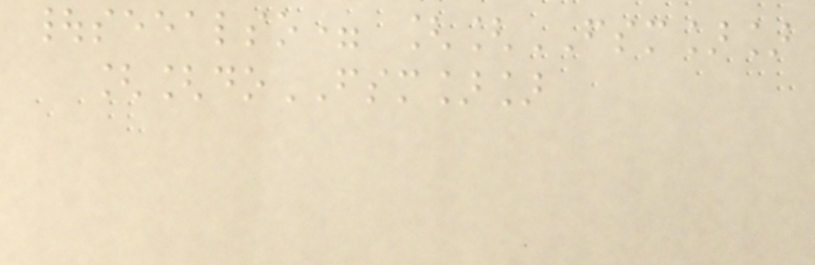|seealso= [[FSM]]
[[doFSM]]
